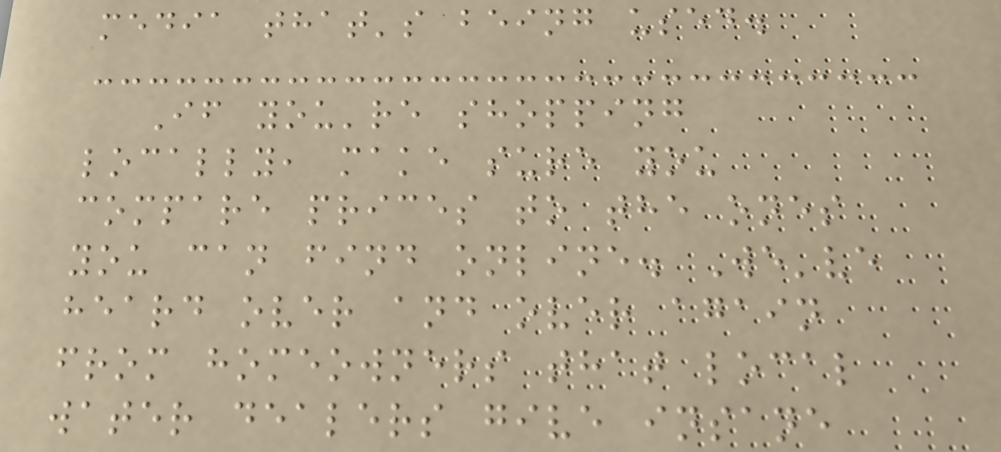media that's being used.
If you're shopping
locally, make sure you
compare prices to the ones
you can find online. We've
heard over and over again
from homeowners that local
water dealers give insane
